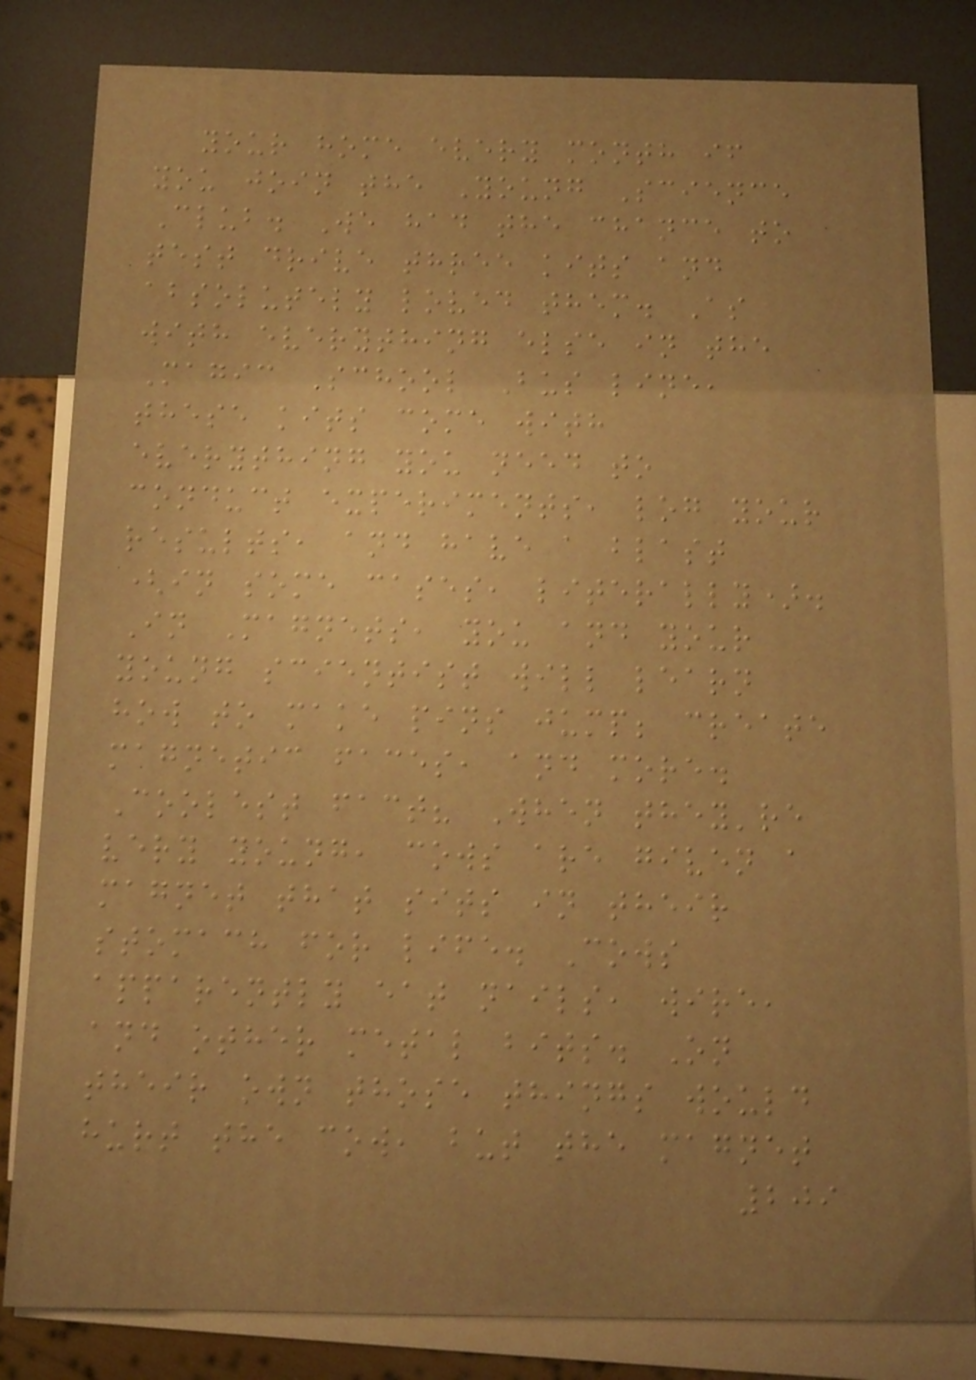your home every month if
you join the Young Science
Club. We had the chance to
test drive three kits and
absolutely loved them. As
with everything else in the
Magic School Bus line,
these kits come with
everything you need to
conduct experiments, log your
results, and have a blast
(in some cases, literally).
In Magnets, you and your
young scientist will learn
how to make pins jump; create
magnetic faces, and more.
Coolest fact? When they're
very young, cows are given a
magnet that sits in their
stomach for life. Cows
apparently eat nails, wire,
and other metal bits. On
their own those things would
hurt the cow, but the magnet
209
